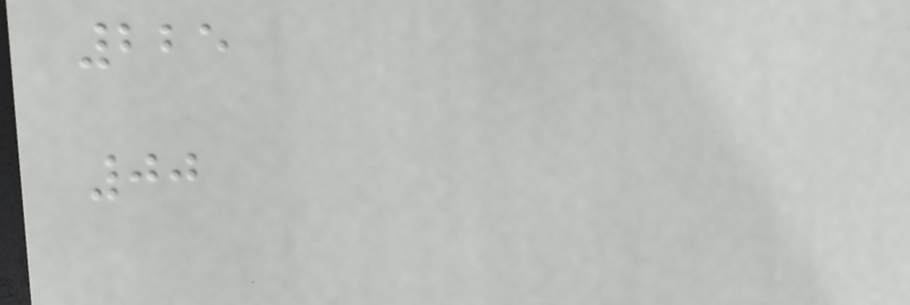225
00
